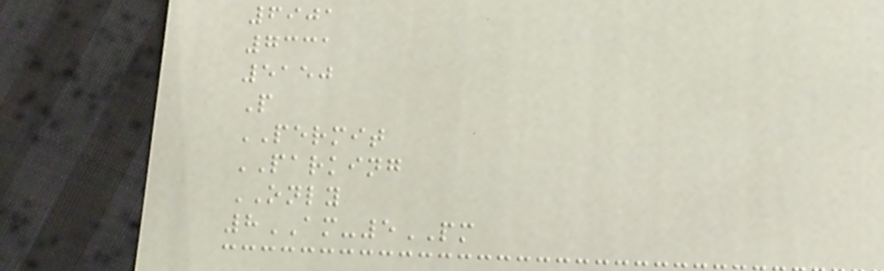6901
7331
5150
P
PERMIT
PARKING
ONLY
8AM-5PM
